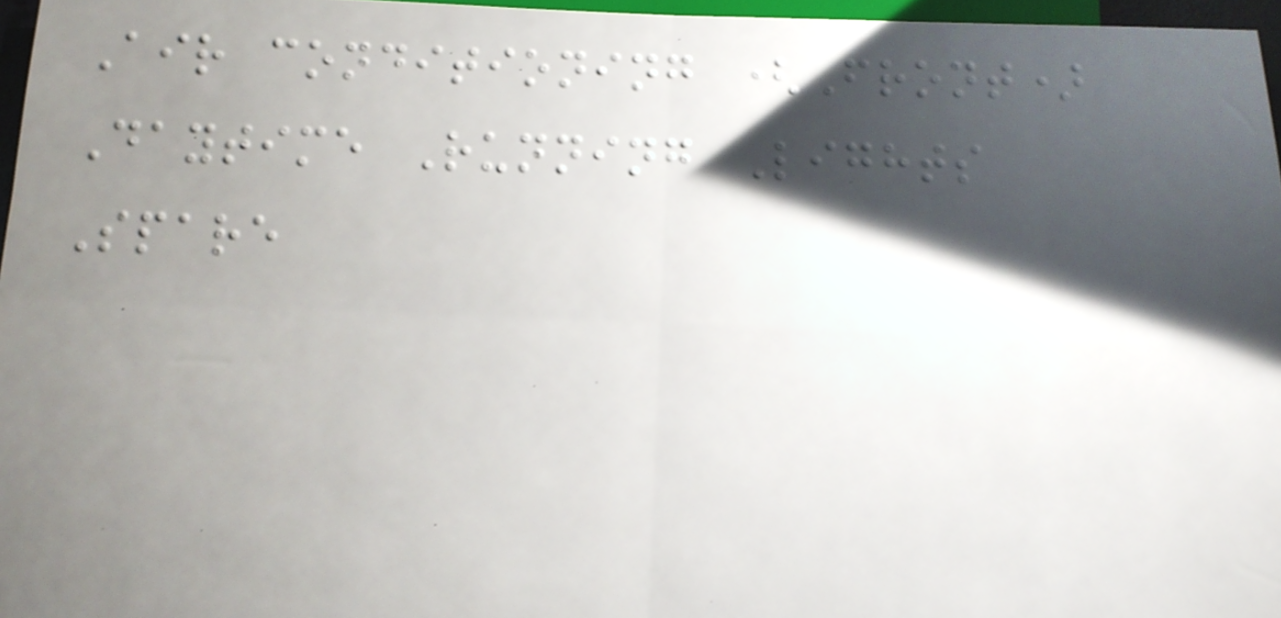Air conditioning (Front)
Daytime Running Lights
Spare
